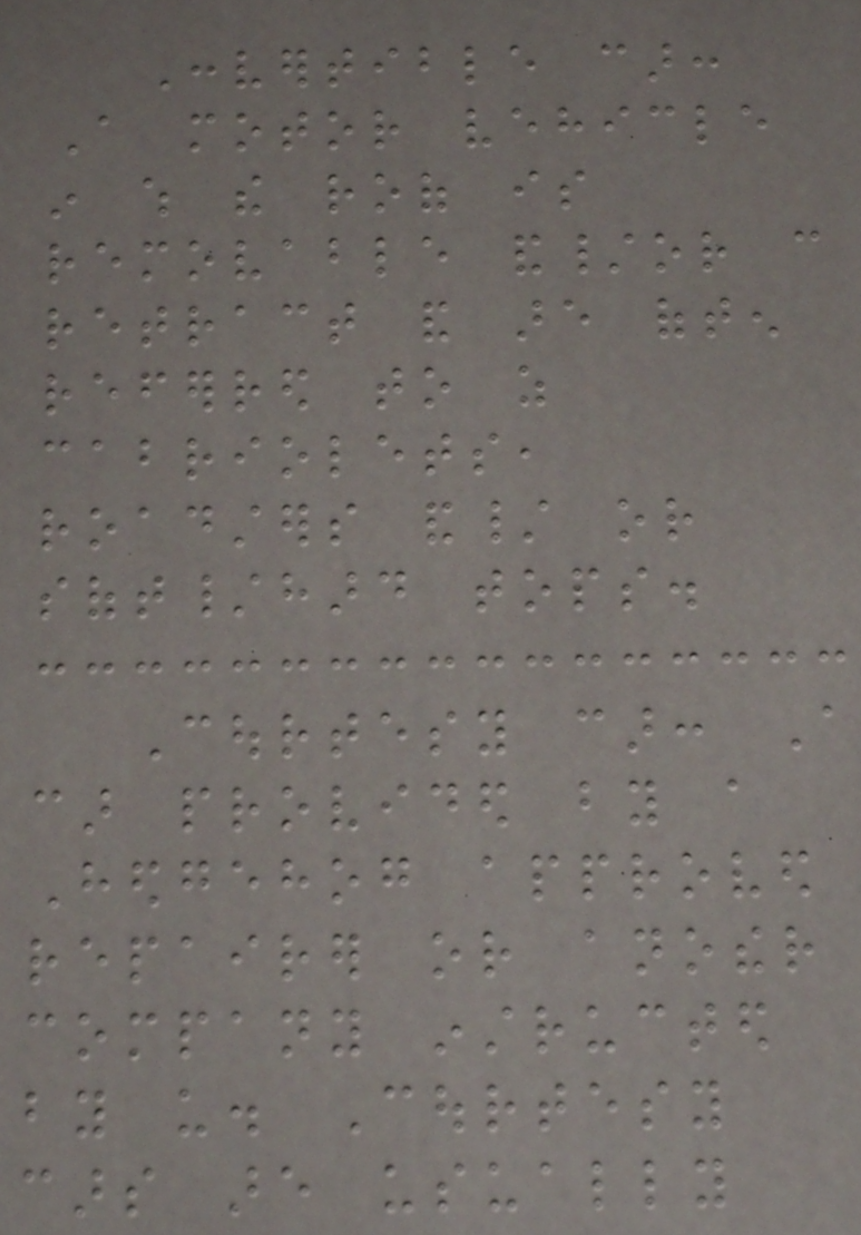Convertible car:
A motor vehicle
in which the roof is
removable and/or can
retract and are often
referred to as
cabriolets,
roadsters and/ or
soft/hard tops.
Courtesy car: A
car provided by a
Hedgehog approved
repairer or another
company instructed
by us. Courtesy
cars are usually
